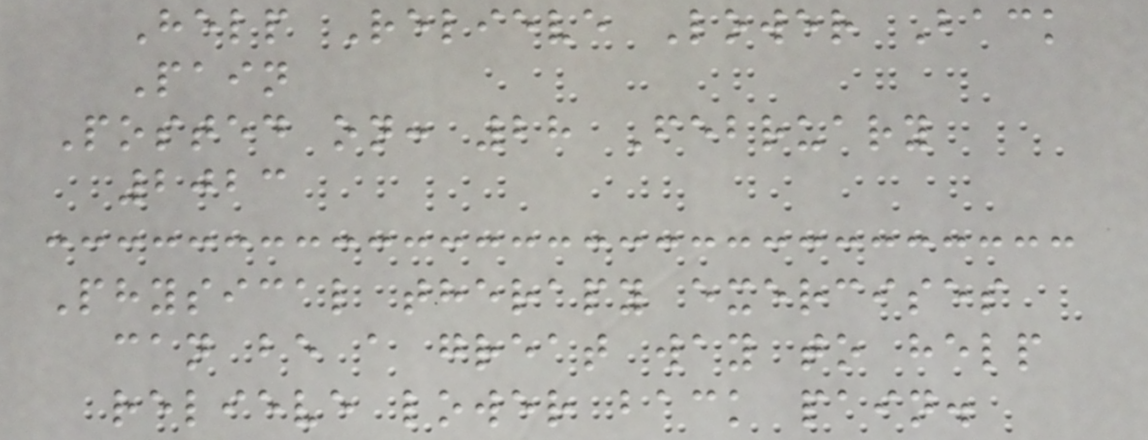Help Relieve Lower Back
Pain
Posted on: 28 February
2023
Physical therapy exercises
can be a great way to help
relieve lower back pain.
